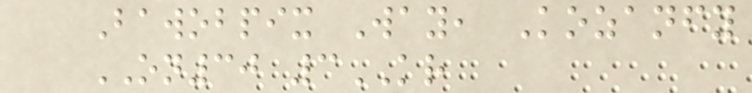Bawobpix Way, Kozanfy
ON30 3KR
